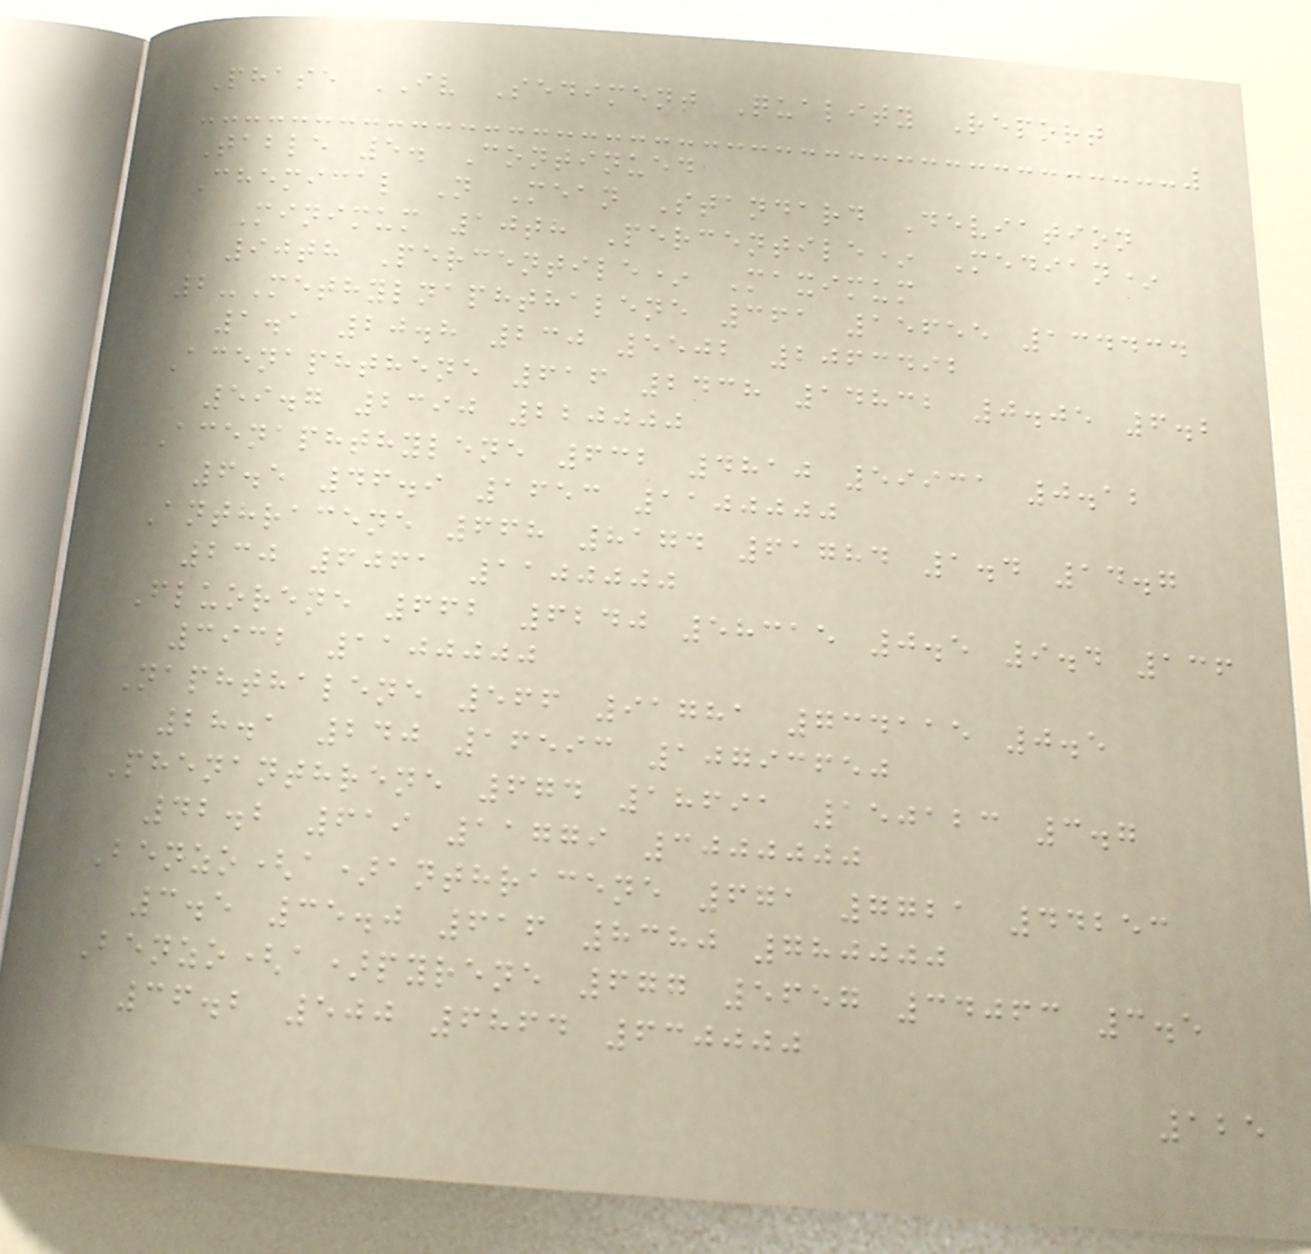Phase IV Sediment Quality Report
Table 5. Continued
Chemical N Mean Standard Deviation
Minimum 10th Percentile* Median*
90th Percentile* Maximum
2-Methylnaphthalene 361 15655 134434
1.1 20.8 230 5502 2063492
Acenaphthene 616 2438 14832 0.05 6.2
59.7 2390 220000
Acenaphthylene 632 4810 59931 0.12
6.5 46.9 1653 1100000
Anthracene 668 8174 61784 1.4 14.7
230 6061 1100000
Fluorene 662 6240 58315 0.5 9.4 136
3932 1100000
Naphthalene 566 91781 734115 0.5
28.1 240 16593 10793650
Phenanthrene 674 18691 150123 3.7
42.2 619 11779 3000000
Benzo(a)anthracene 671 7721 44253
3.5 35.0 616 8380 780000
Benzo(a)pyrene 677 5657 34063 3.5
36.2 500 6864 630000
125
